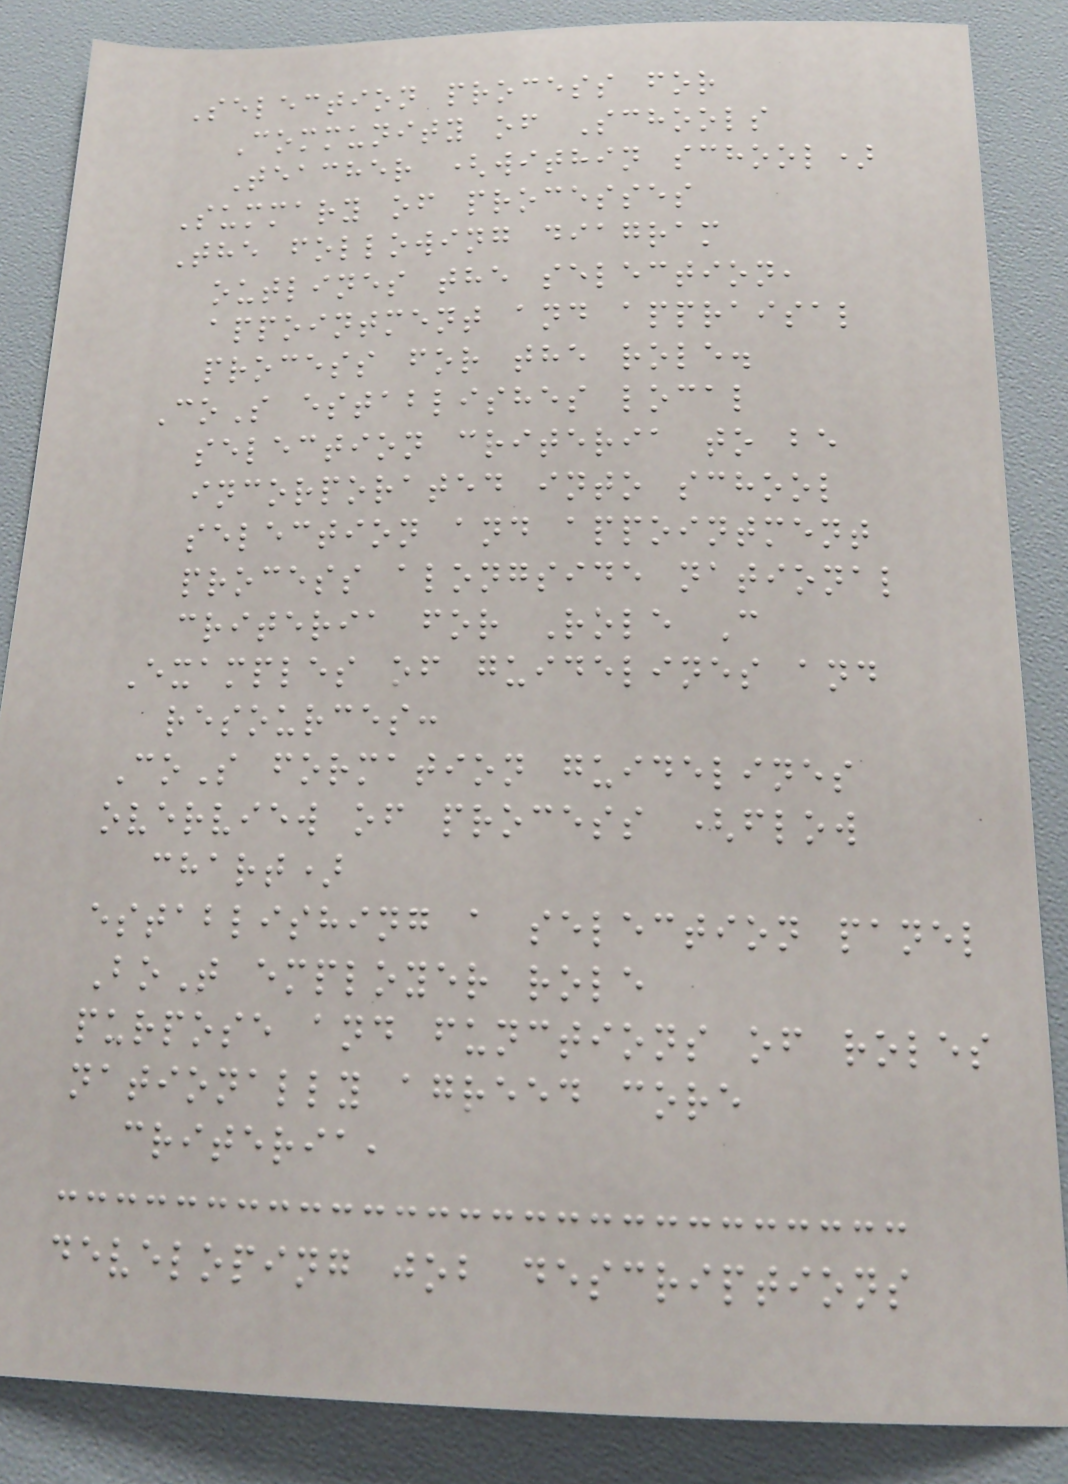Selection process for
Community of Schools
Teacher (within school)
Summary of processes
The following diagram
outlines the selection,
appointment and appraisal
process for the role.
CoS establishes local
selection criteria to be
incorporated into school
selection and appointment
process alongside national
criteria for Role C
Examples of guidelines and
resources:
CoS formation guidelines
overview of process (flow
chart)
establishing a selection panel
BoT employer role
purpose and functions of roles
nationally agreed core
criteria,
developing job descriptions
